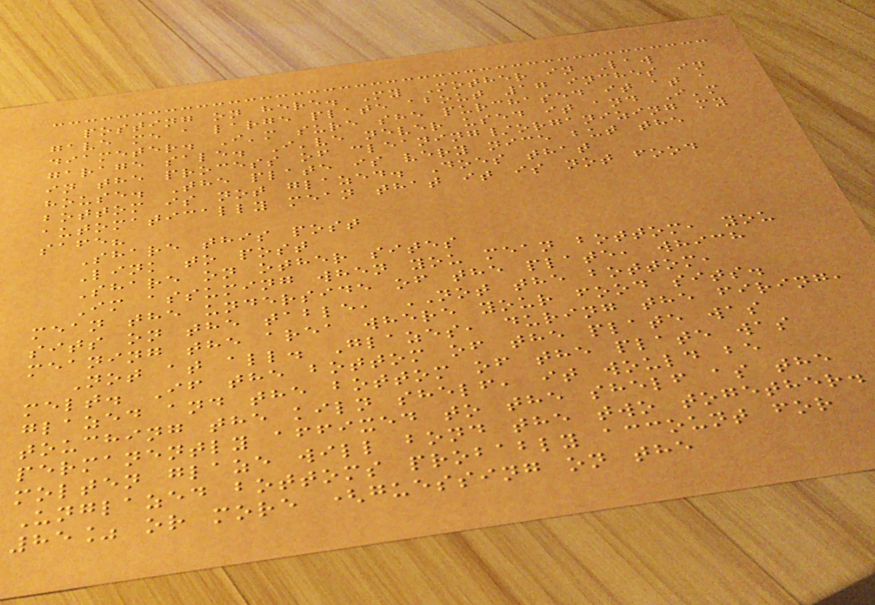posting on here. My Mother in Law
gave me a large plate about 17 inches in
diameter. I'm sure she purchased it at a
garage sale. I've never used it and I'm
in the process of cleaning/organizing my
house. The plate is very nice but the
bottom is not glazed. Does that
automatically mean that it is not food
safe?
Share this post
Link to post
Share on other sites
Im assuming when you mean bottom, you
mean the underside of the plate, which
sits on the table, NOT the bottom,
meaning the area where your food sits.
Not at all. Glazes, during the firing,
melt. If the bottom of the plate was
glazed and the bottom of the plate was
touching the kiln shelf, it would be
permanently affixed to the shelf as the
molten glaze will bond the two together.
Unglazed bottoms probably account for
85% or more (guessing on the
